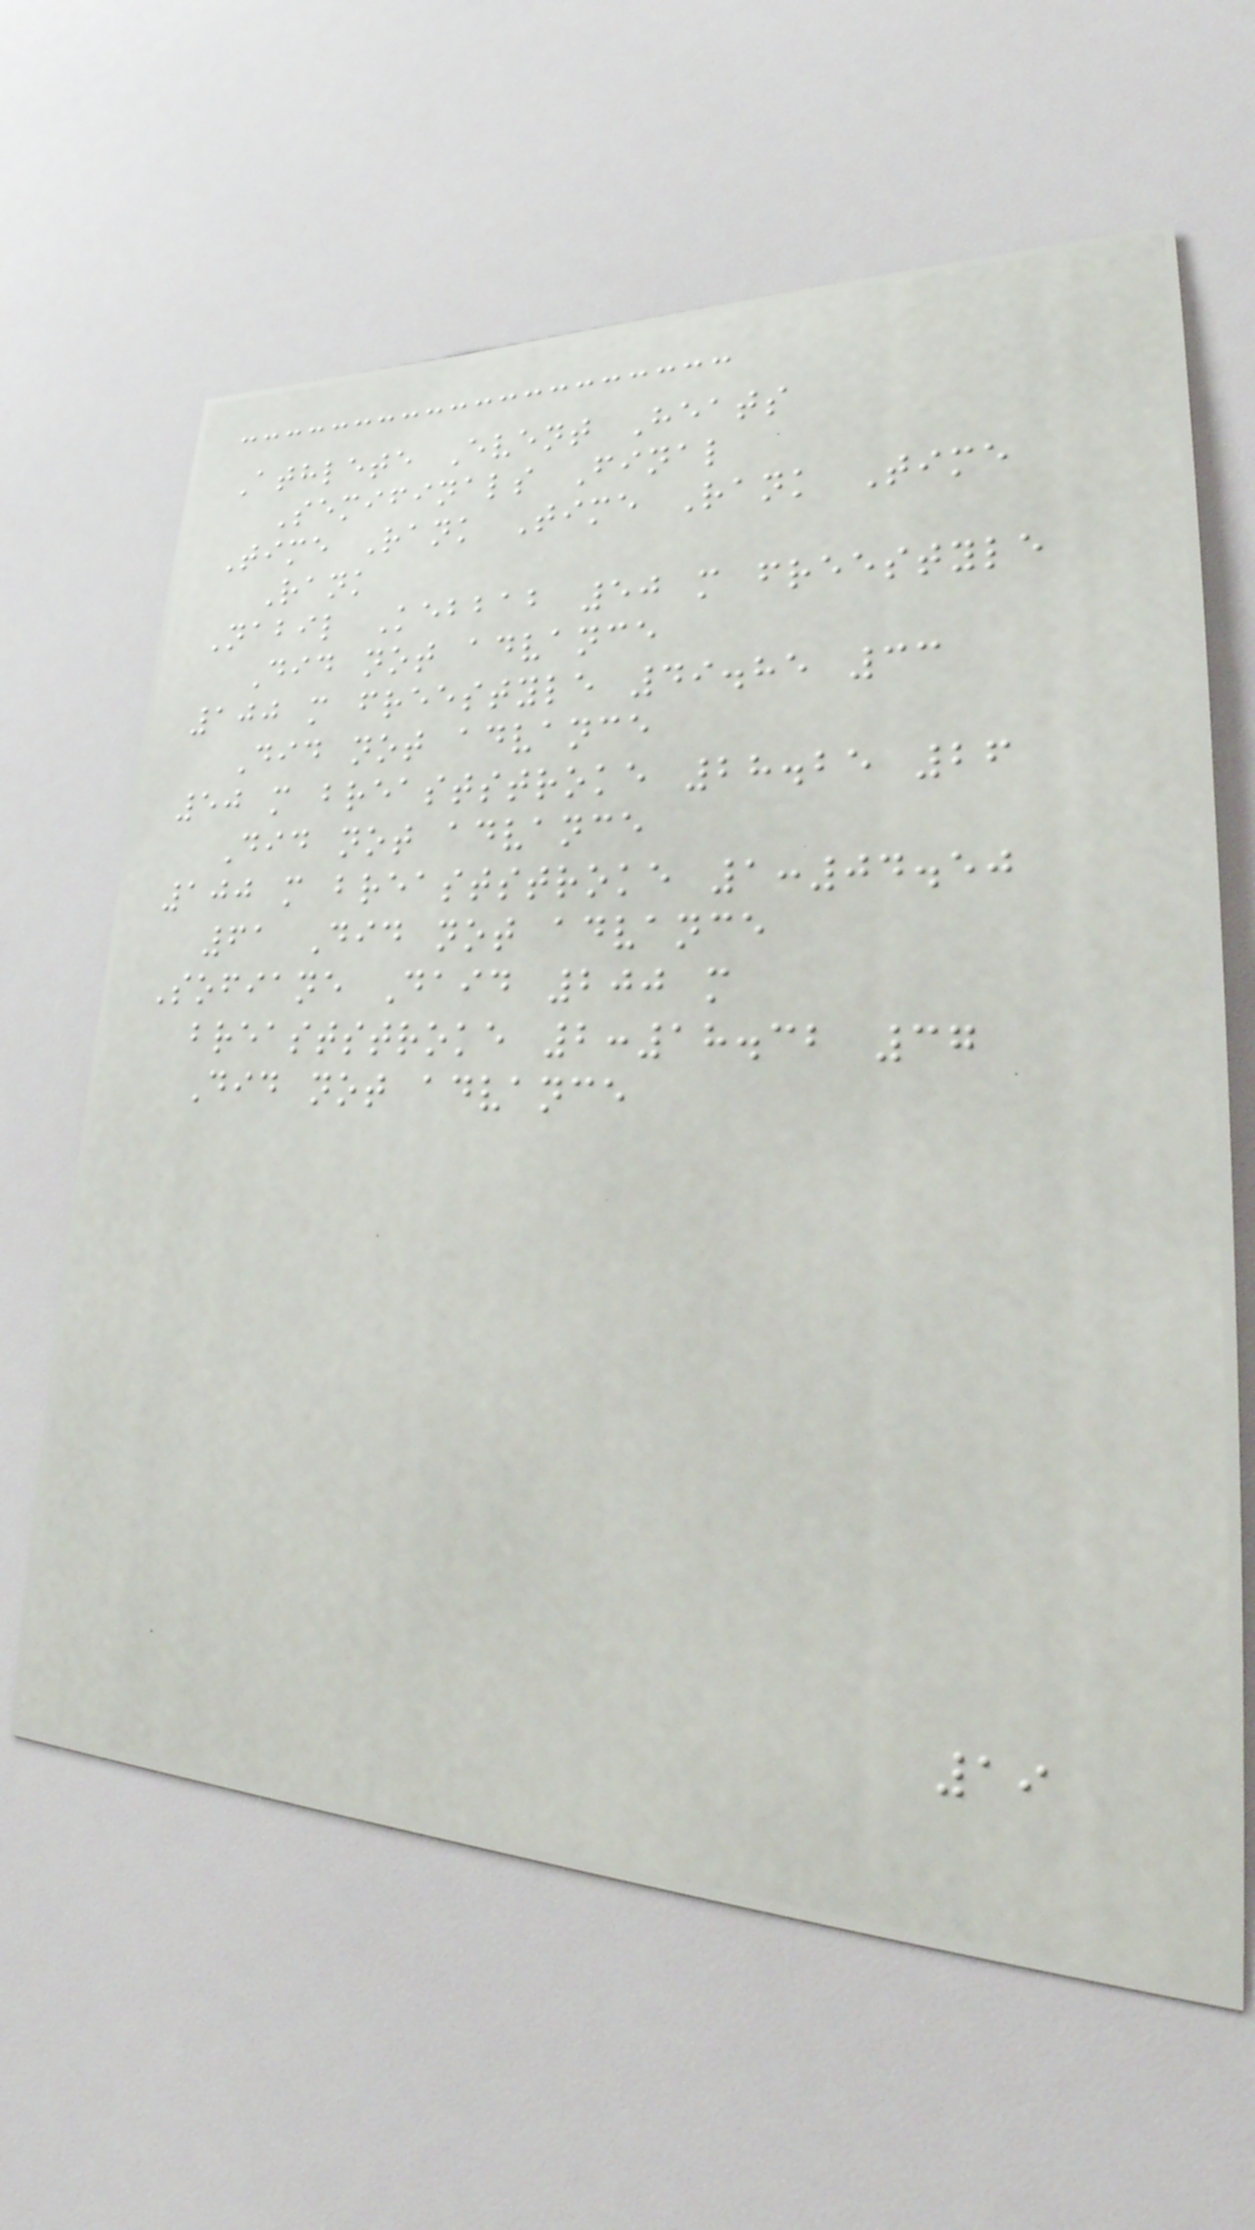Athlete Event Heats
Semifinals Final
Time Rank Time Rank Time
Rank
Nabil Kebbab 50 m freestyle
Did not advance
100 m freestyle 49.85 33
Did not advance
50 m breaststroke 28.25 26
Did not advance
100 m breaststroke 1:04.50
61 Did not advance
Sofiane Daid 200 m
breaststroke 2:18.32 37
Did not advance
19
